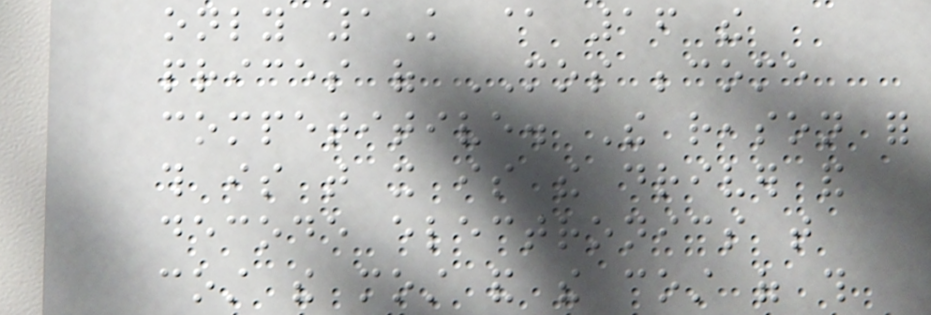only 1K @ 16 the
prices of MOS become
competitive. The reason for
this is that it is the driver and
decode electronics that
cost the most and the cost of this
